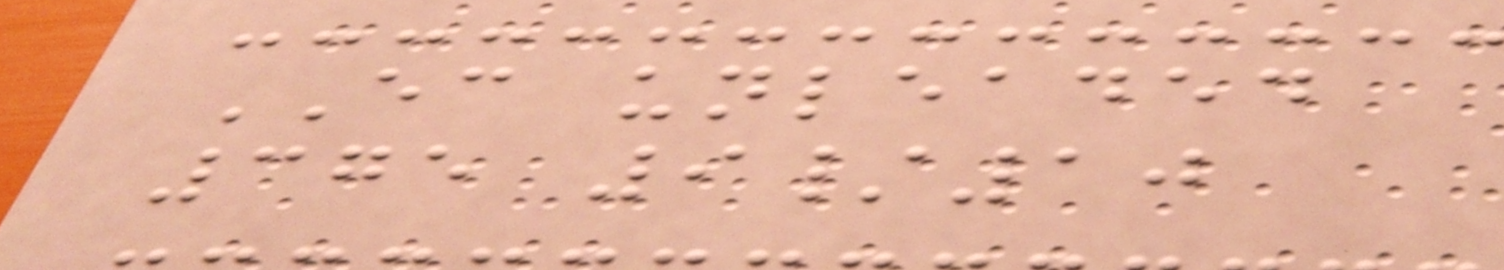EC unleaded
375 9/10
